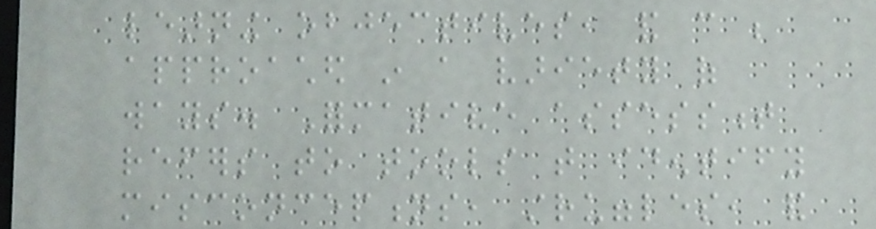learning objectives, and can be
approached in a variety of
ways. Formative assessment
refers to tools that identify
misconceptions, struggles, and
